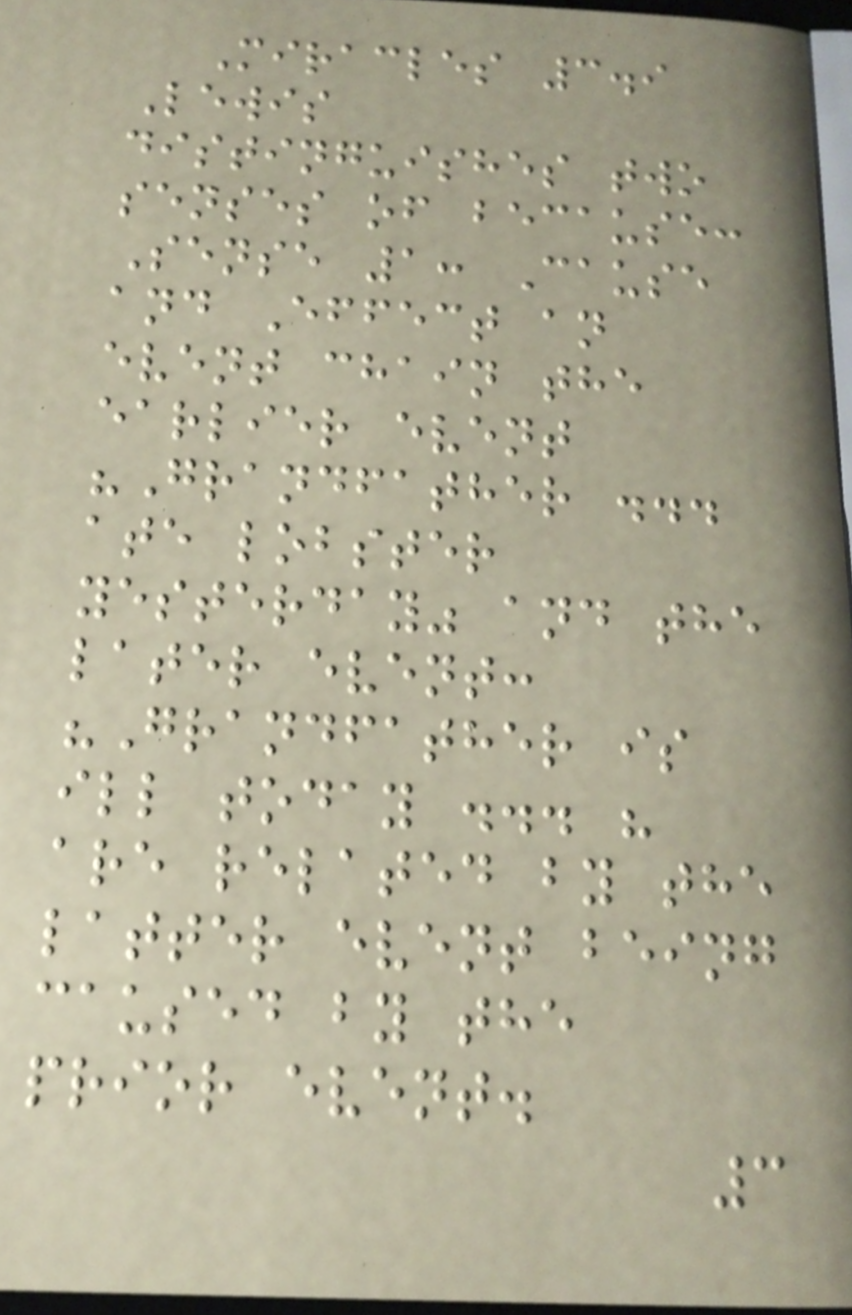Miracles 3.9
Lewis
distinguishes two
senses of because:
Sense 1: Cause
and Effect an
event chain the
earlier event
"Grandfather ...
ate lobster
yesterday" and the
later event:
"Grandfather is
ill today ... "
are related by the
latter event being
caused by the
prior event.
3
